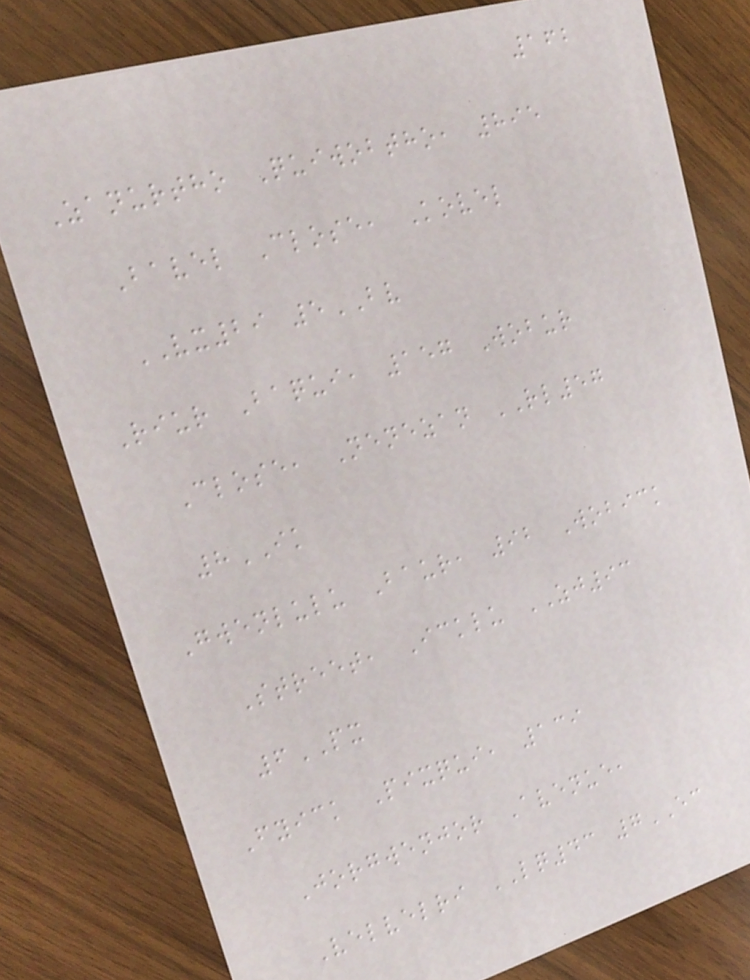162
Zanurtho Quiwobtho, 895
Bavel Close, Kovel
VX29 5BV
Riur Baqui, 157 Wobur
Close, Nenezan RL57
8IK
Gwenlulu Baur, 92 Wobick
Street, Icklu ZJ93
6PX
Fyick Pixqui, 139
Jorgwenjor Avenue,
Velvelri LQ43 7EC
